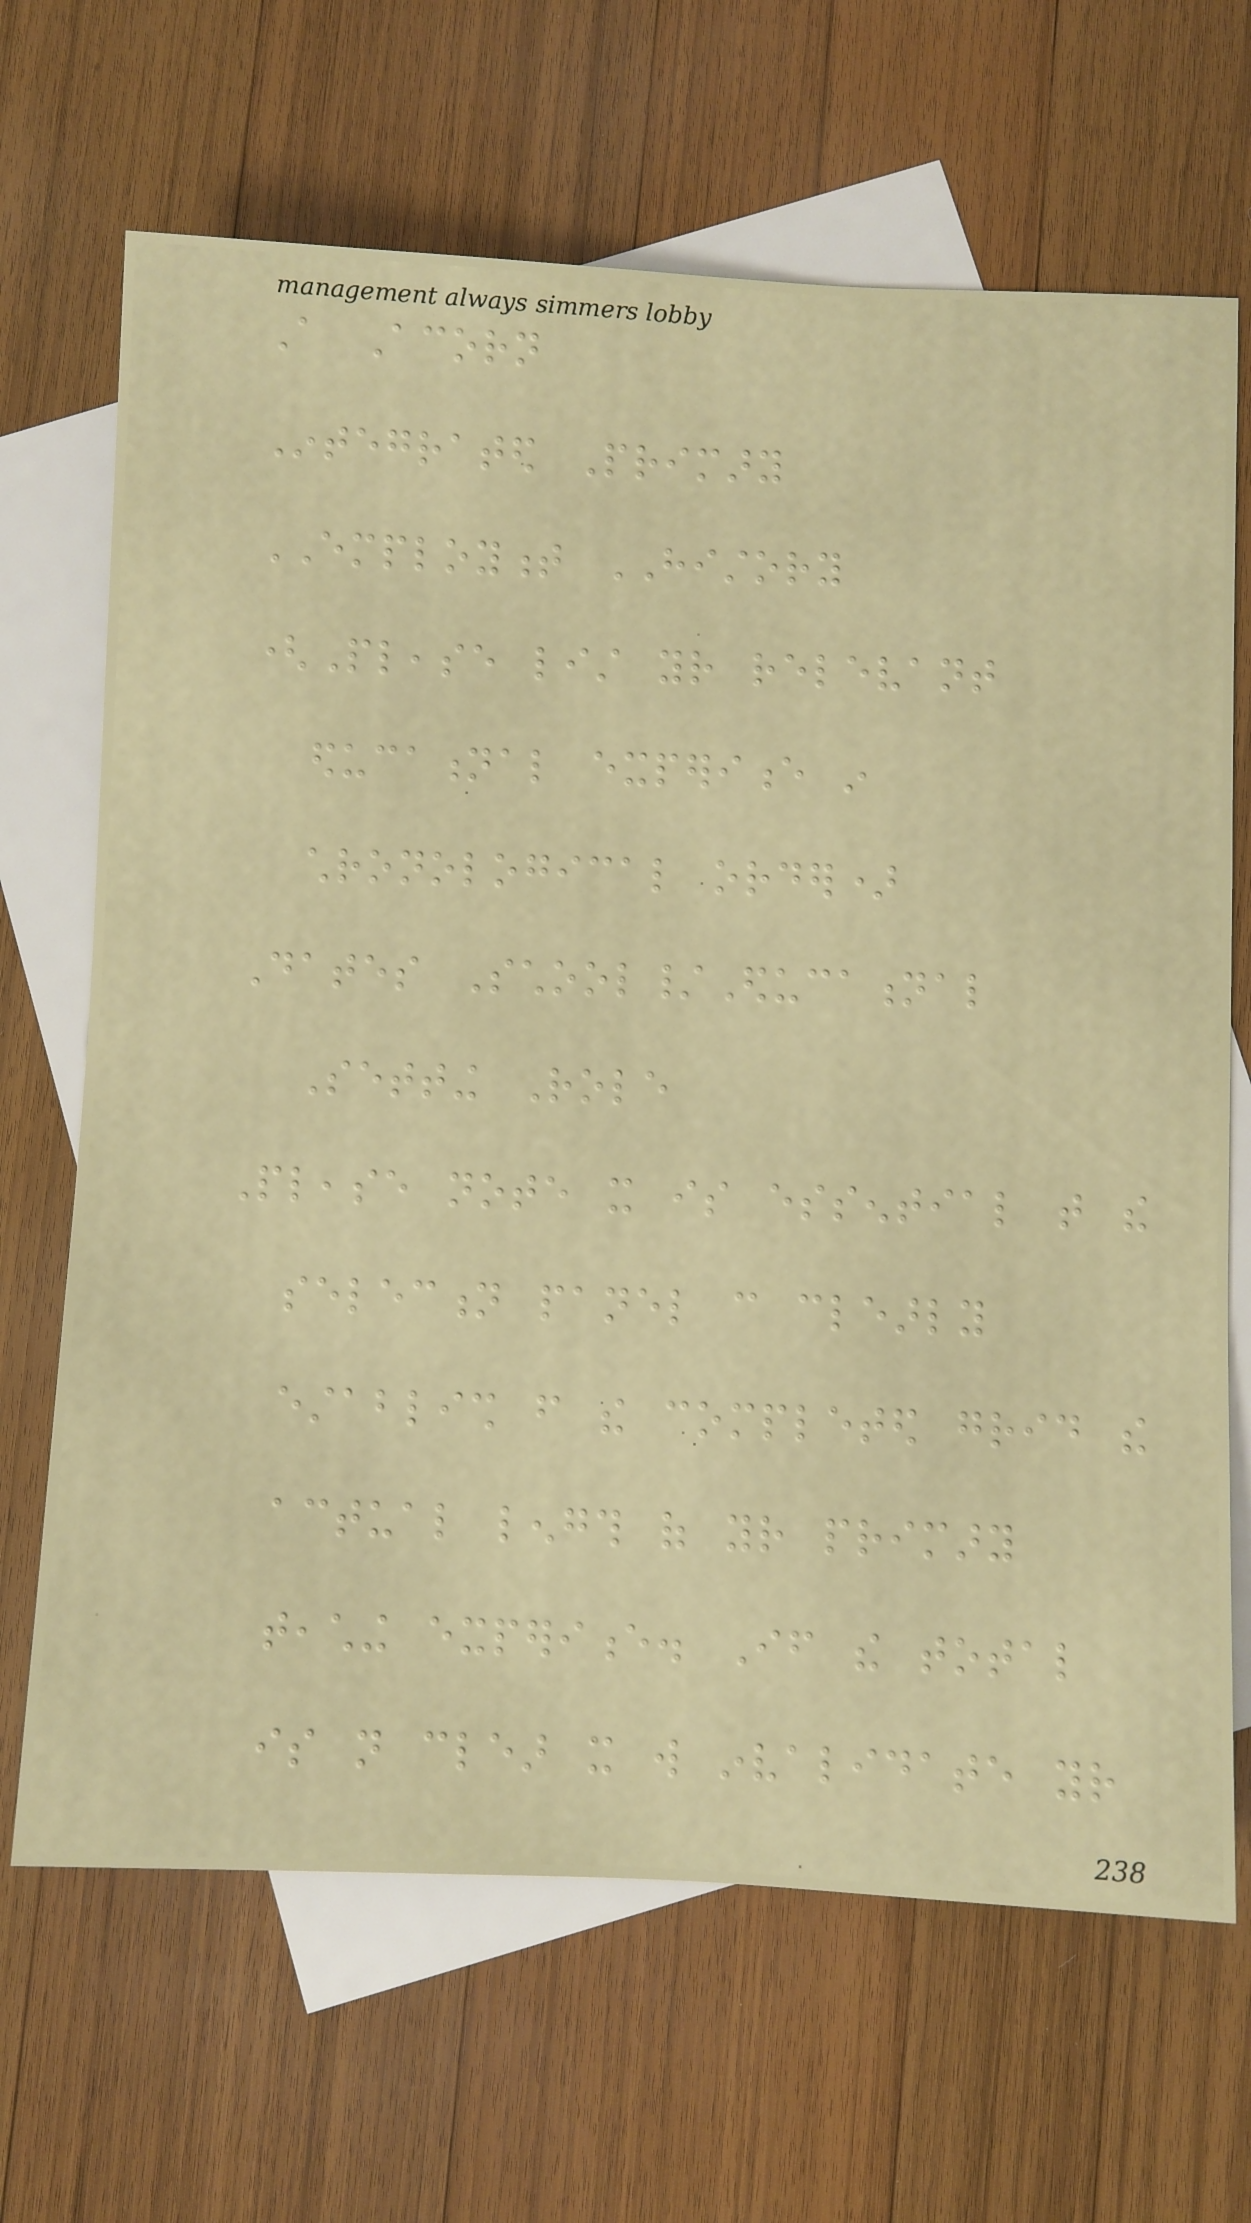A Acorn
Integrated Primary
EMPLOYMENT HISTORY
(Please list your relevant
educational experience in
chronological order)
Dates School/Educational
Setting Role
Please note it is essential that the
selection panel can clearly
establish from the completed grid the
actual length of your primary
teaching experience. If the total
is not clear it will invalidate your
